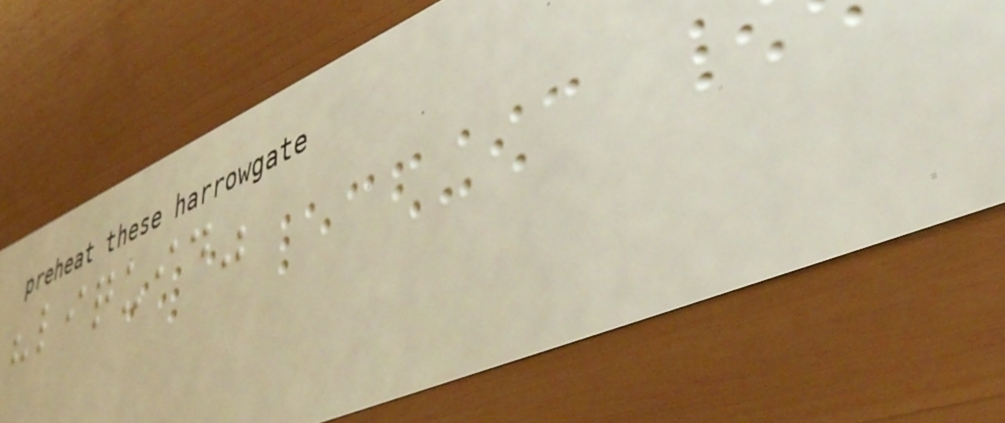"liquid"
